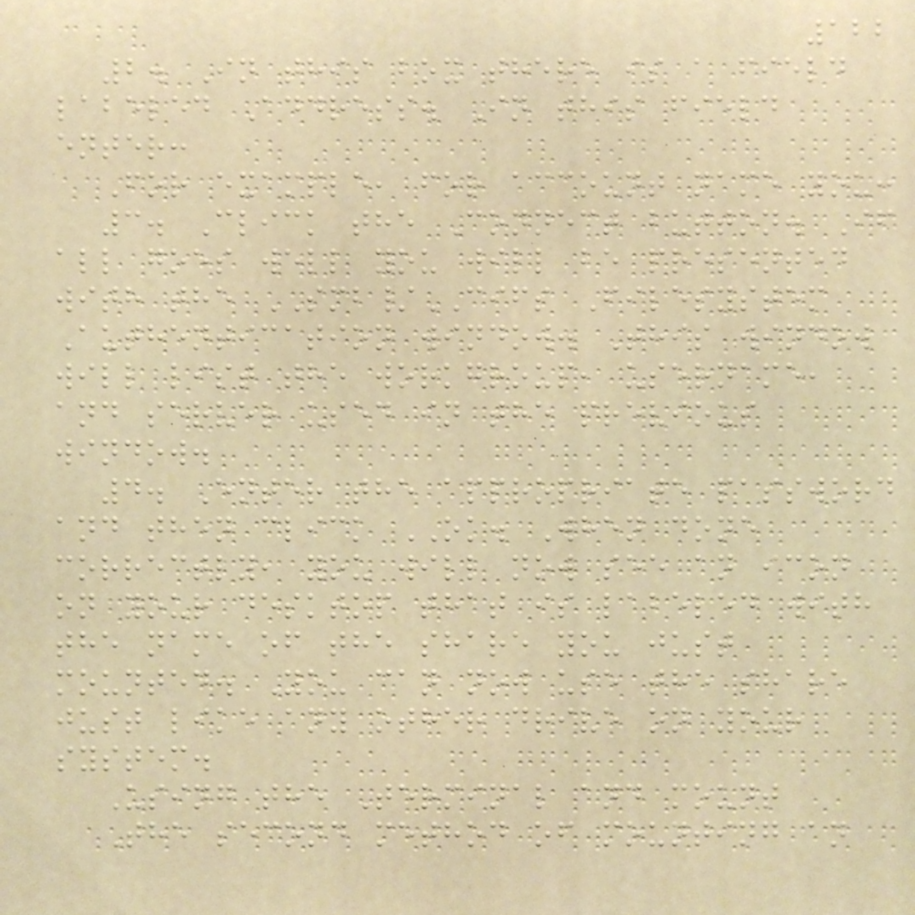122
2. In this box there is a field
labeled Address. In this field
enter:
For example, for account name you:
3. Click the Connect button. If
all goes well you will be presented
with the SMB/CIFS Filesystem
Authentication window. This window
will list the workgroup, username,
and server used in the previous
window.
4. Enter the appropriate password
and then click OK. When done
correctly, you will now see an icon
on your desktop that is labeled with
the name of the share you just
mounted. You can now use the share
just like any other drive on your
system.
Using the Terminal and mount
The second method of mounting an
